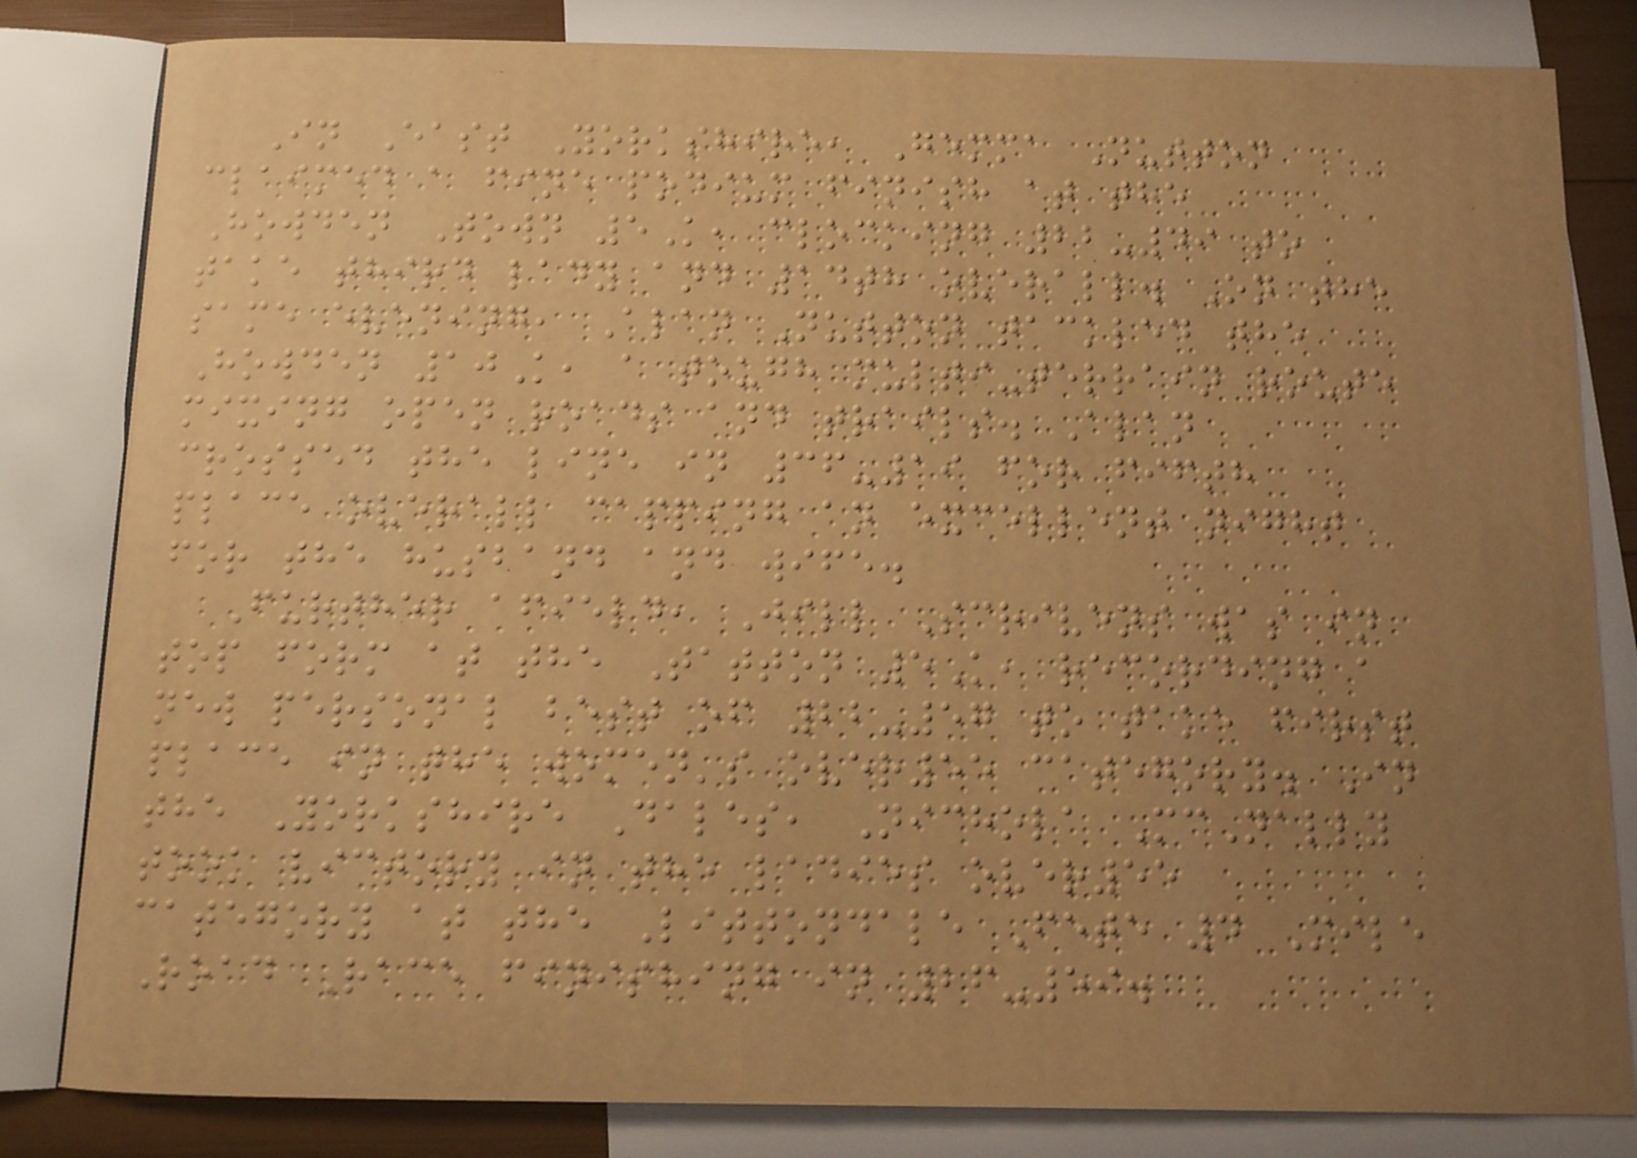In East Yorkshire, Gemma Nutton
claimed a fine podium finish at the
Howden Town 5K, clocking 22-49 to
take third lady and 14th overall. On the
same evening, Alan Nutton tackled the
Howden 10K, a tough multi-terrain route
mixing open roads and trails. Alan
crossed the line in 36-19 for fifth
place overall capping an excellent night
for the husband and wife.
Further afield, Jill Scrivens was in
top form at the Tatton 5K, recording a
new personal best of 22-57 to take first
place in the women's over55 category. In
the Yorkshire Dales, Nichola McNally
took victory in the ladies over55
category at the Littondale Fete 4 Mile
Road Race finishing in 26-59.
